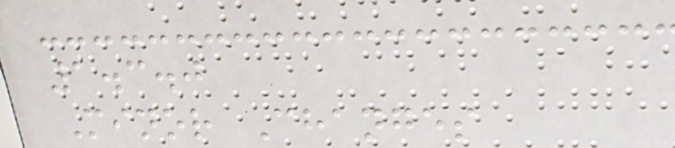1.3.0
Minor Changes
